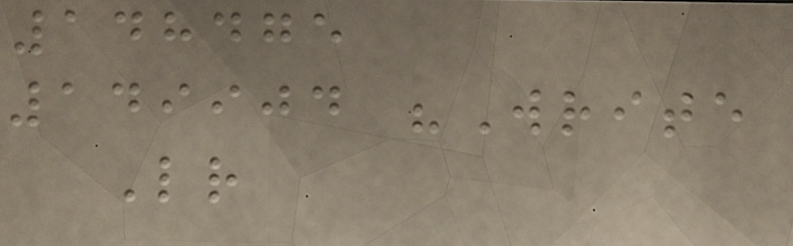148475
149904 "Write
Letter
